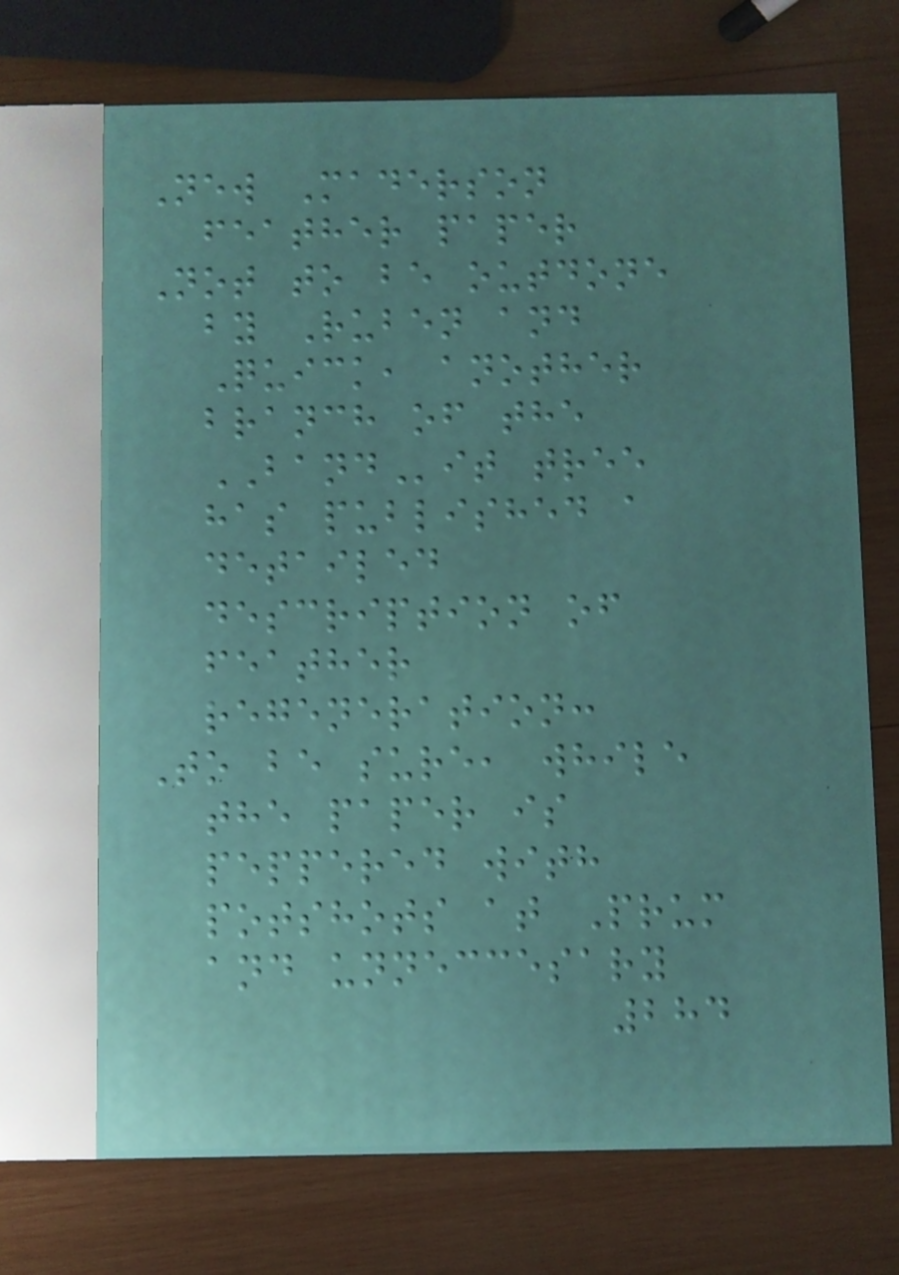New Maderson
feather paper
Not to be outdone
by Ruben and
Quick, another
branch of the
BANDit tree
has published a
detailed
description of
feather
regeneration:
To be sure, while
the paper is
peppered with
potshots at Prum
and unneccesary
284
